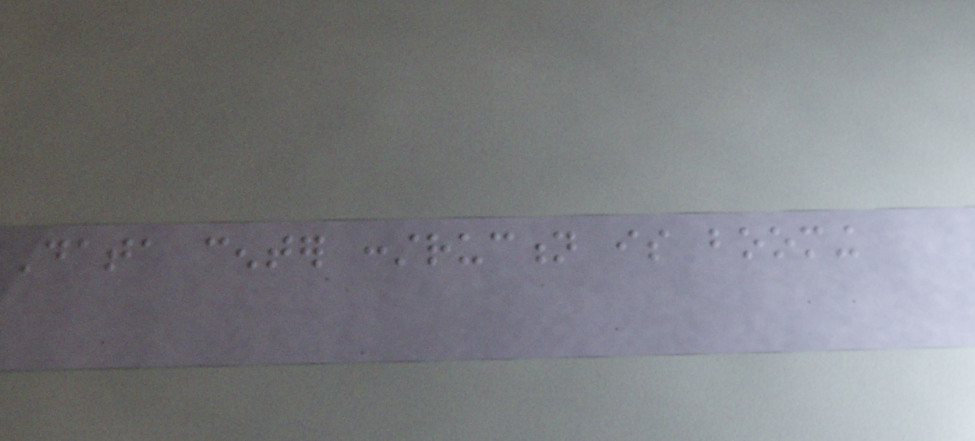Data center construction is booming
